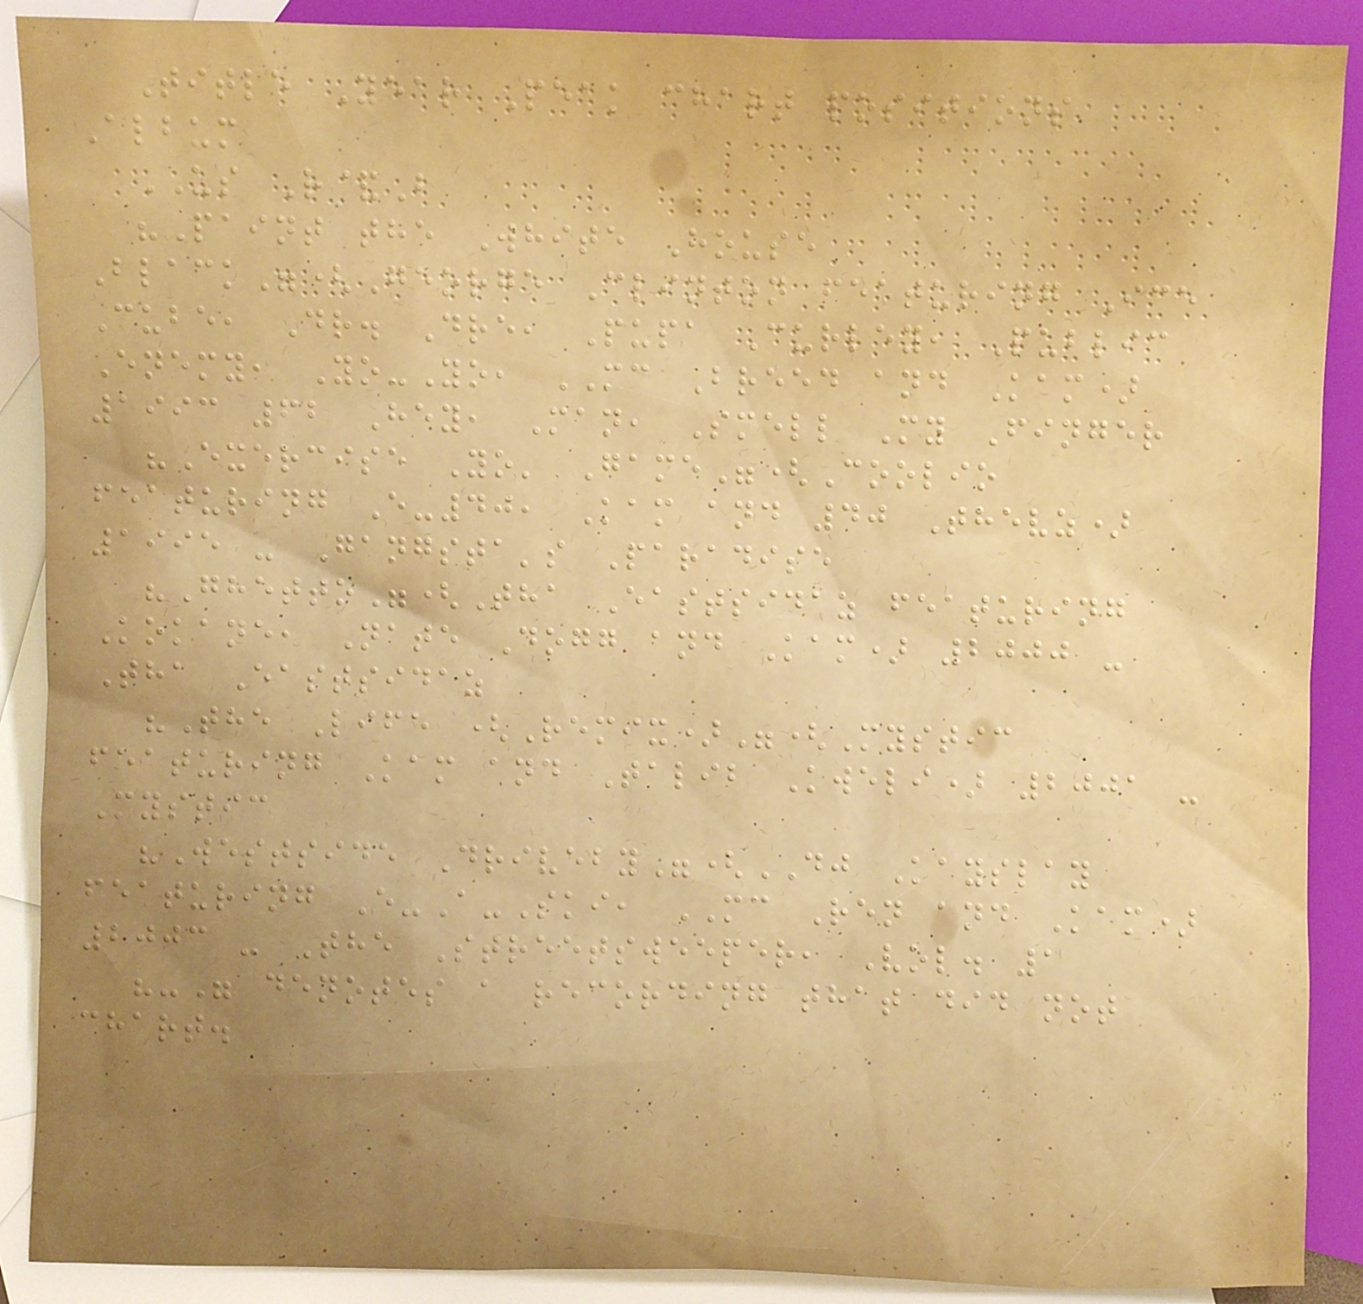Title Year Peak chart positions
Album
US R&B
"Paint the White House
Black"(George Clinton featuring Ice
Cube, Dr. Dre, Pupa Curley, Public
Enemy, Yo-Yo, MC Breed and Kam)
1993 62 Hey, Man, Smell My Finger
"Exercise Yo' Game"(Coolio
featuring E-40, Kam and 40 Thevz)
1995 - Gangsta's Paradise
"Ghetto"(Tha Eastsidaz featuring
Kokane, Nate Dogg and Kam) 2000 -
Tha Eastsidaz
"The Life (Remix)"(Mystic
featuring Kam and Talib Kweli) 2001 -
Mystic
"Westside Driveby"(DJ Kayslay
featuring E-A-Ski, MC Ren and Kam)
2003 - The Streetsweeper, Vol. 1
"-" denotes a recording that did not
chart.
